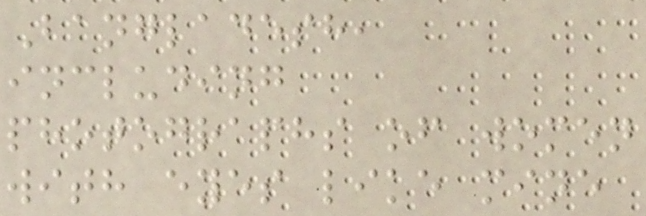Bangladesh,
including
photographs of women
with eyes like mine
